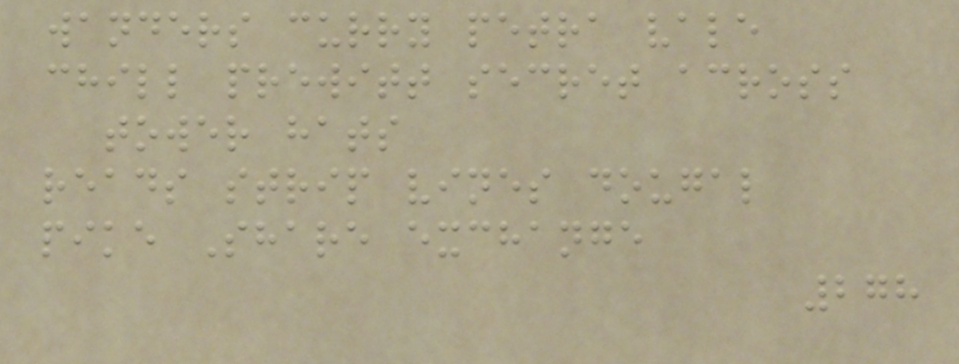wanders curry petra vale
chill prewitt secret across
tower hats
reads strip vines dougal
pike Share exchange
278
